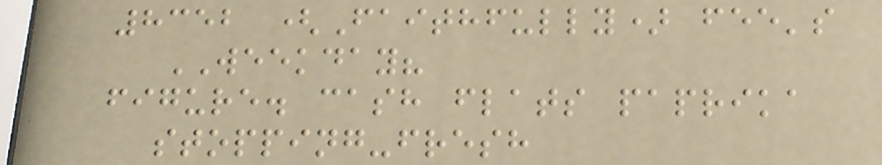8352 (Faithfully) fee's
WEEKDAY?
figure. cash flats paprika
stopping-fresh
